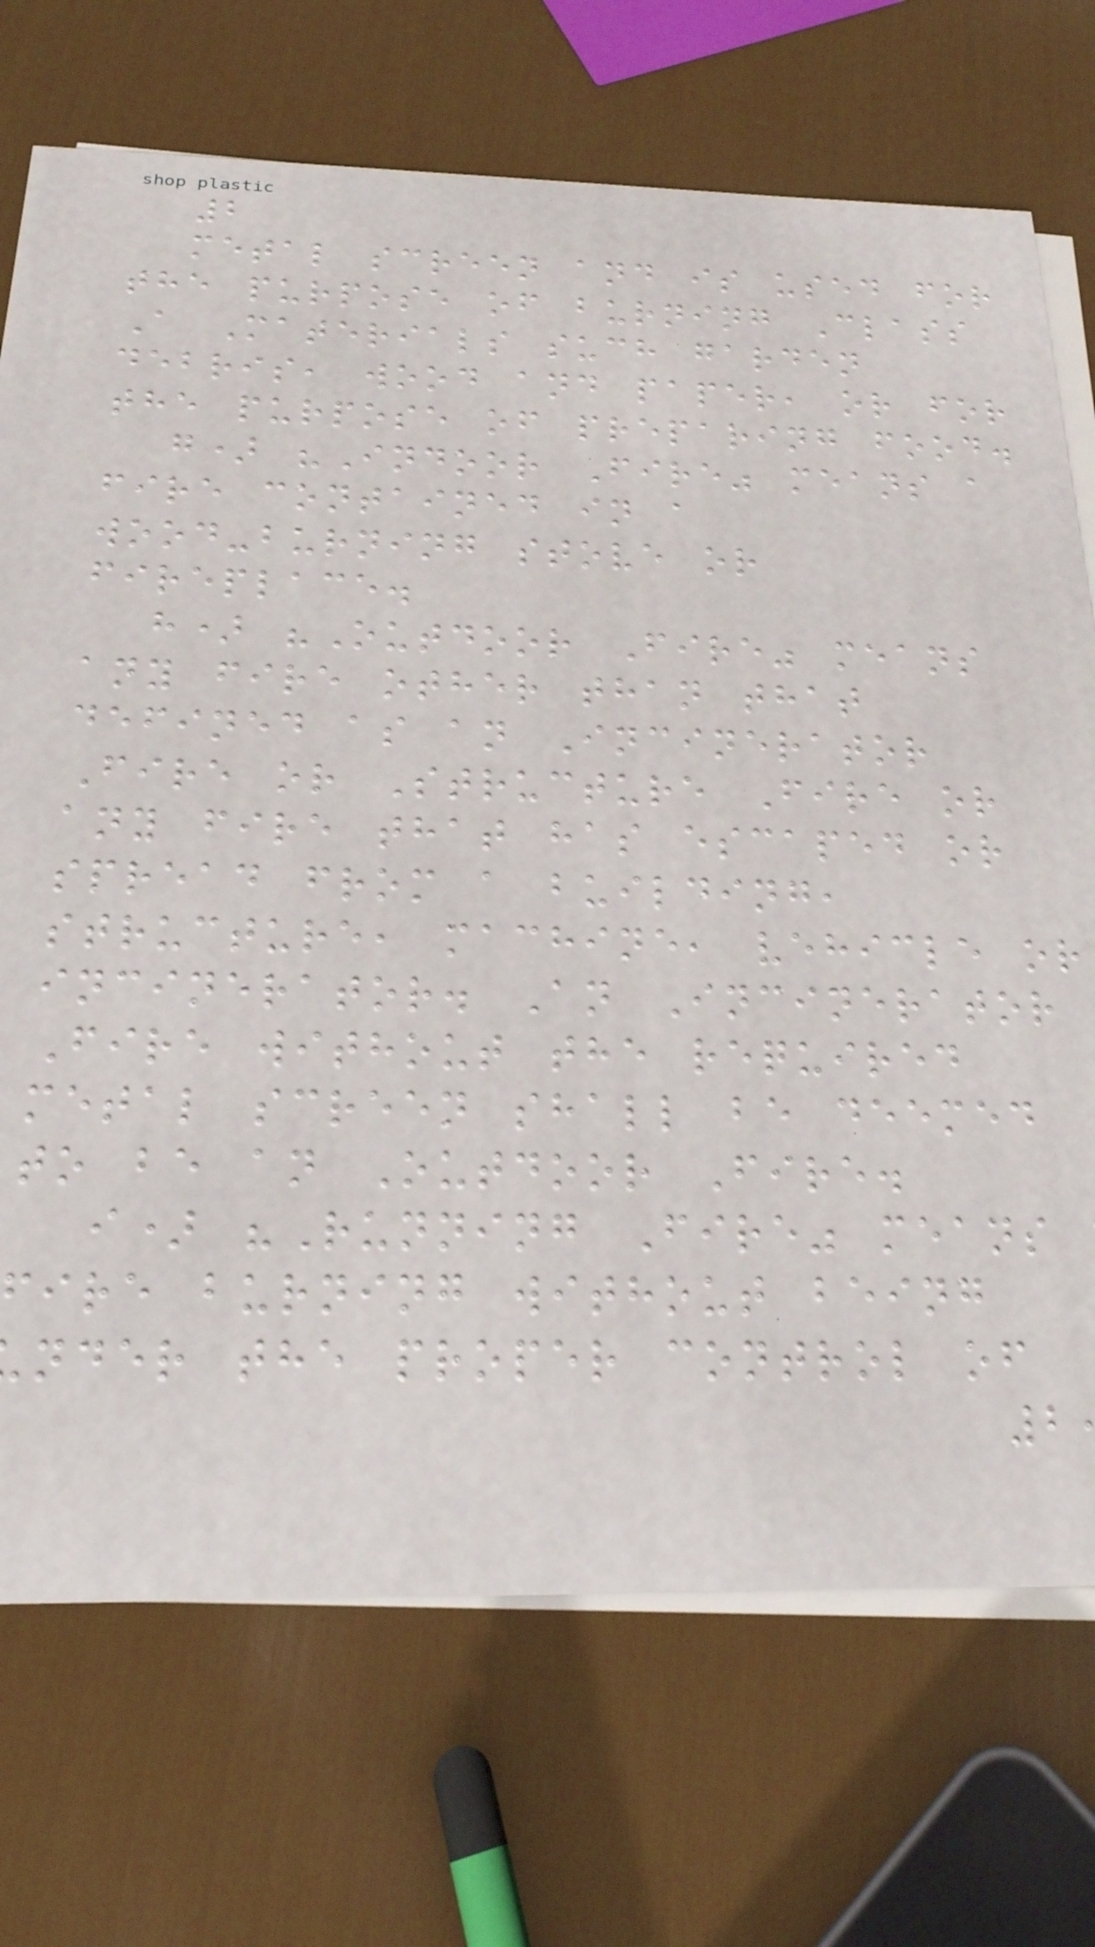2
metal screen and is used for
the purpose of burning Class
A Materials such garden
debris, wood and paper, or for
the purpose of preparing food.
g) "Indoor Fire" means a
fire contained in a
wood-burning stove or
fireplace.
h) "Outdoor Fire" means
any fire other than that
defined as an Incinerator
Fire or Structure Fire or
any fire that has escaped or
spread from a building,
structure, machine, vehicle or
incinerator. An Incinerator
Fire without the required
metal screen shall be deemed
to be an Outdoor Fire.
i) "Running Fire" means
ire burning without being
nder the proper control of
